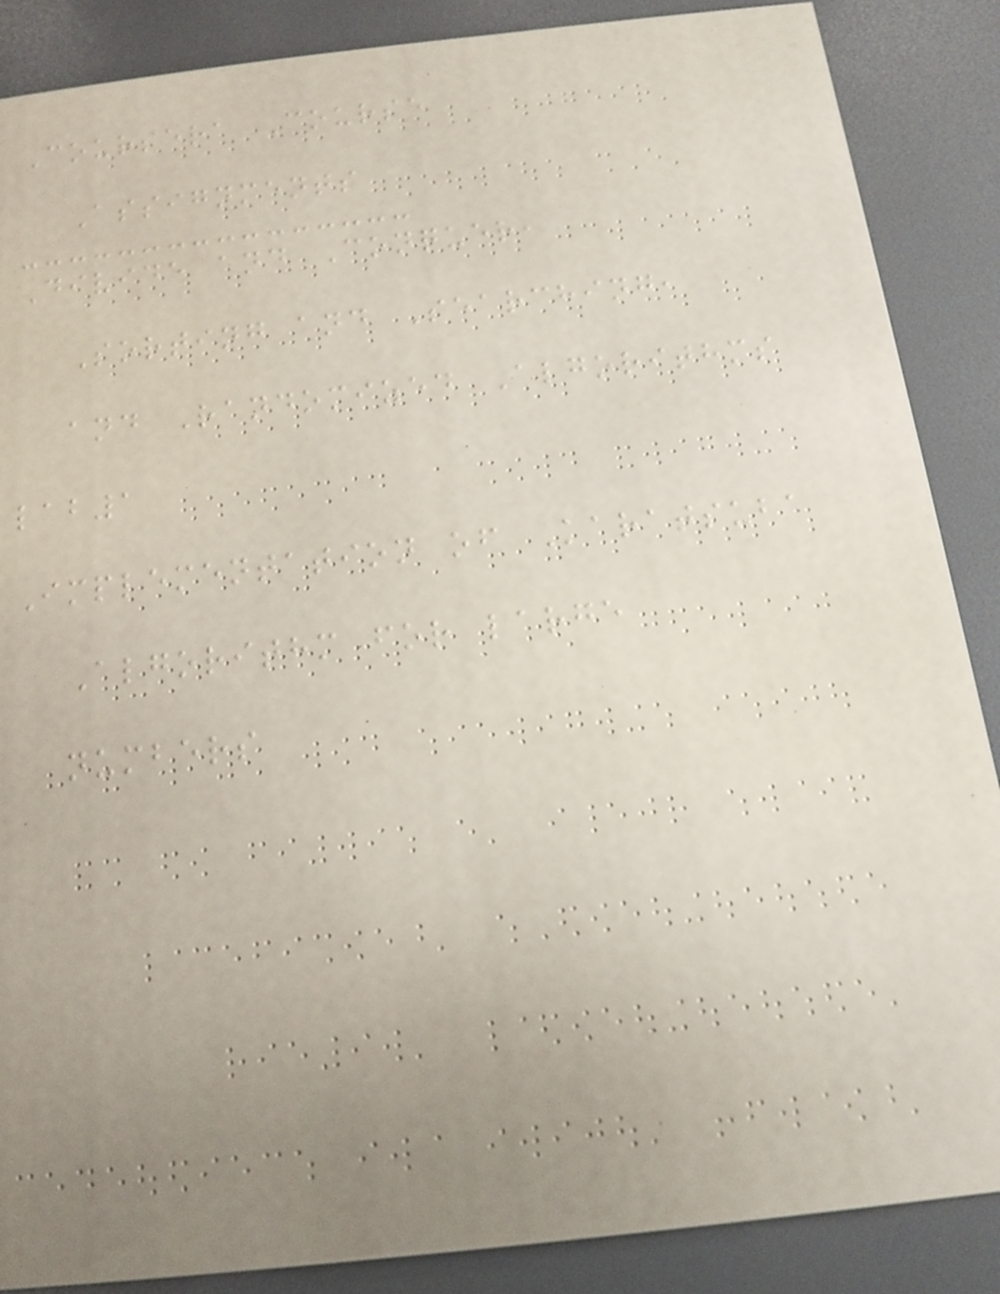Coursera Course
Assignments
Divide and Conquer,
Sorting and Searching,
and Randomized Algorithms
lab1
Implementation of Karatsuba
Algorithm for large
numbers
